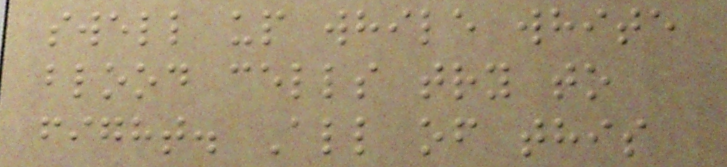swell up while white
blood cells try to
fight. All of this
